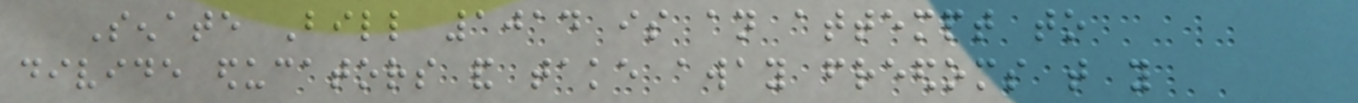Senate Bill 1014 is an attempt to
divide educators and take away freedoms that you
